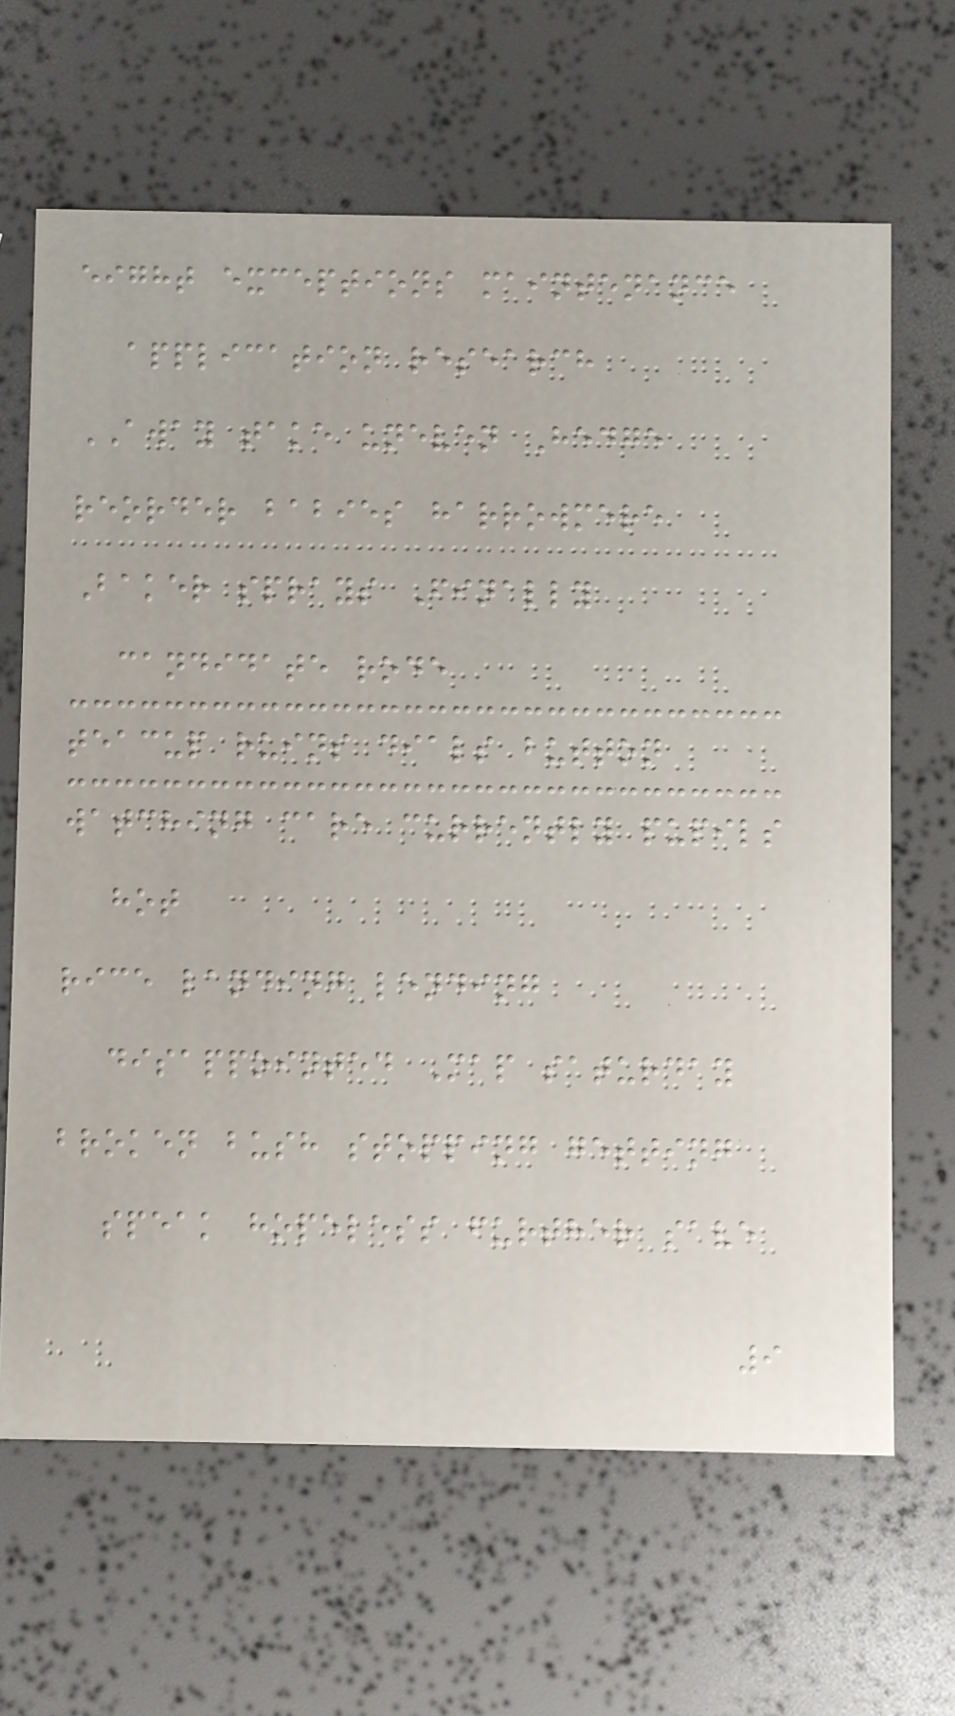eight exceptions maintenance
application research
AWAY take uneven Hedge
reorder babies harrowmere
Baker sprays Finally
candidate rode
teacup ruins dials button
watching care currently pupils
hot
rice landing lending
disappointed Map saturday
broken bush stopping getting
speak hopeless further save
9
